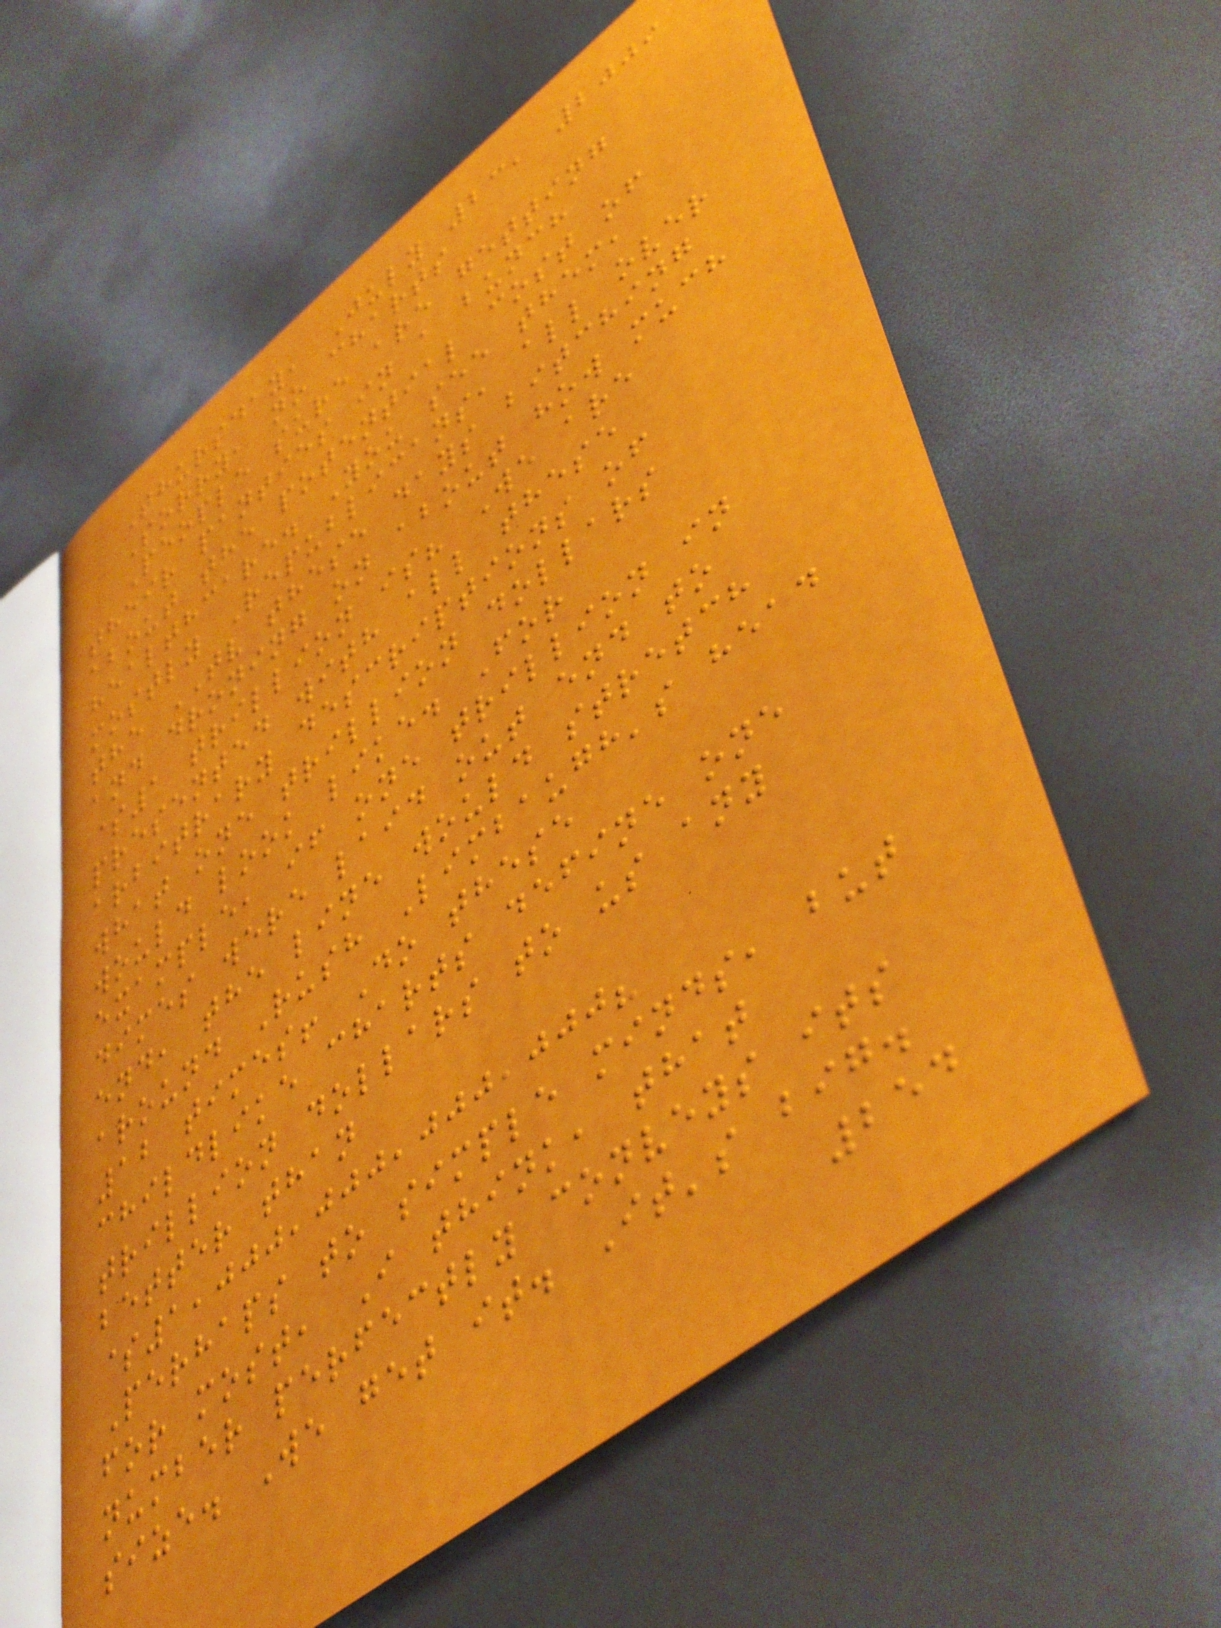Thursday, July 23, 2009
Sorry, no charts
People sure are getting
their panties in a bunch
about the potential cost of
healthcare. You see them,
mostly Republicans, all over
the TV these days bitching
and droning on about how much
$1 trillion is? We are
presented with all these
arbitrary descriptions of
what one trillion dollars
would look like. For
example, if one trillion in
dimes were laid out end to
end, the line would stretch
around Rush Limbaugh's head
12 times! Do these
childlike charts define one
trillion dollars to us any
better than
$1,000,000,000,000?
Perhaps to simple minds, but
for most, I think, that
number perfectly conveys its
size. We get it. It's big.
254
